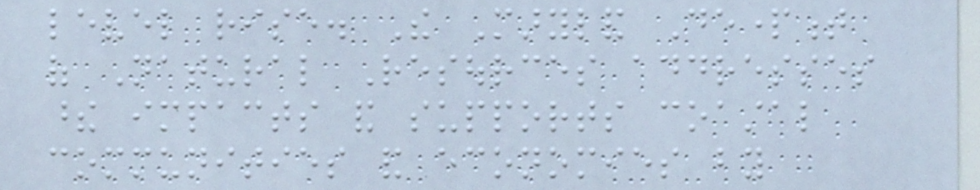level rise. The Maryland Department
of Natural Resources addresses
these impacts and supports coastal
communities and economies by
